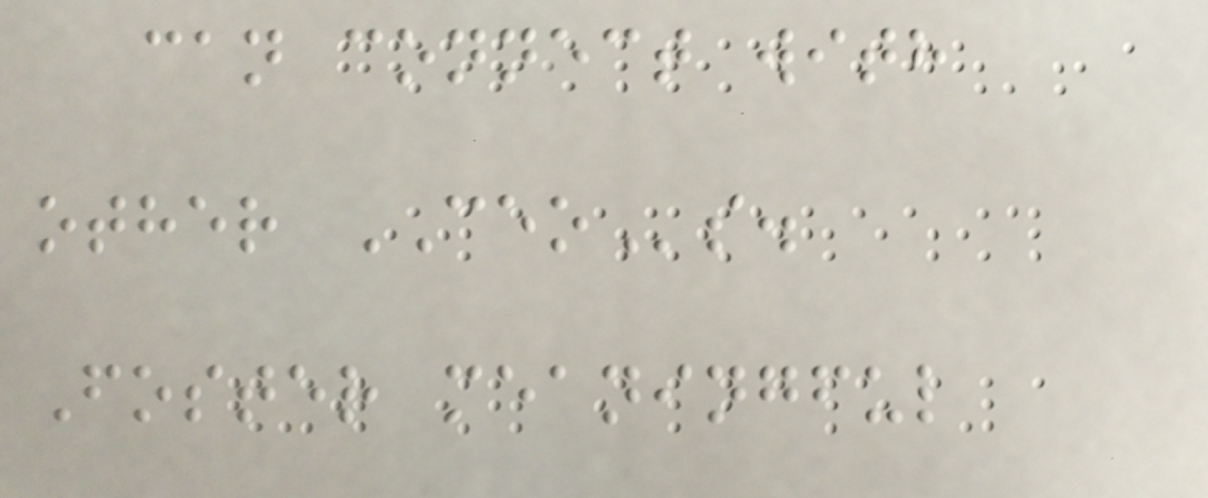can connect with
other CEOs.
Foster meaningful
